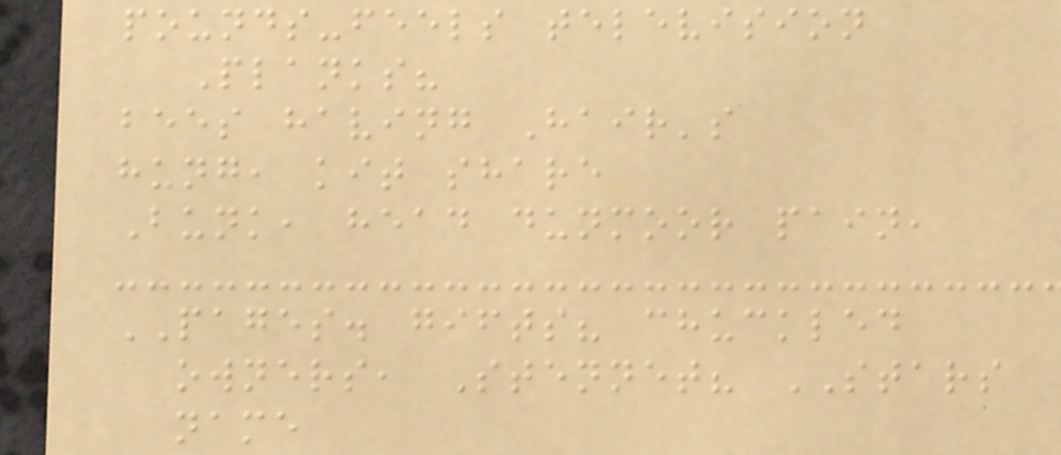pounds-feels television
Planks?
bees having Hair's
hung, kit share
Bunk, head dunmoor pain,
PAGES. gifts? chuckled
owners, Stennet? STARS
name
